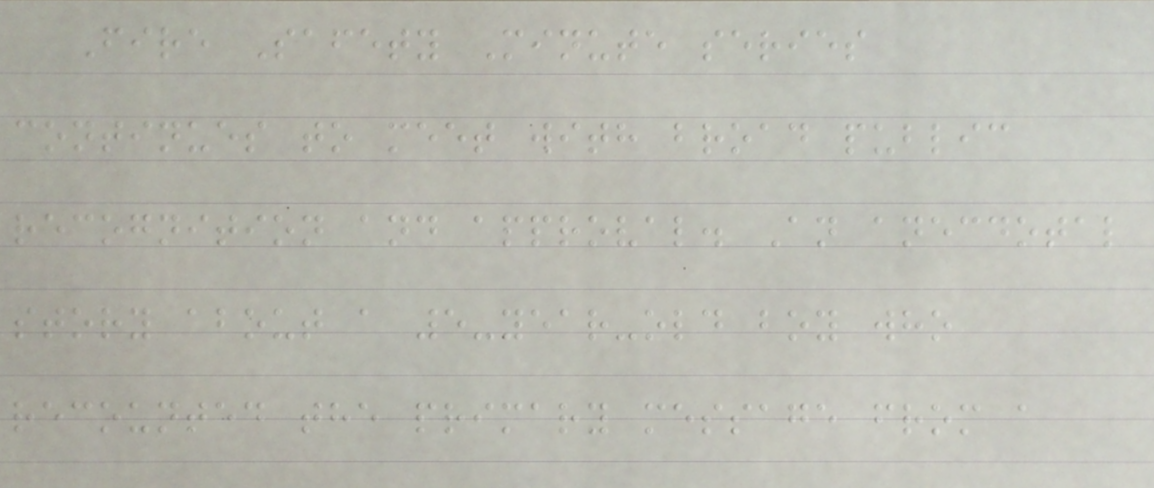Fire Safety Minute series
continues to meet with broad public
recognition and approval. An anecdotal
story about a 5-year-old boy who
recounted the primary message from a
